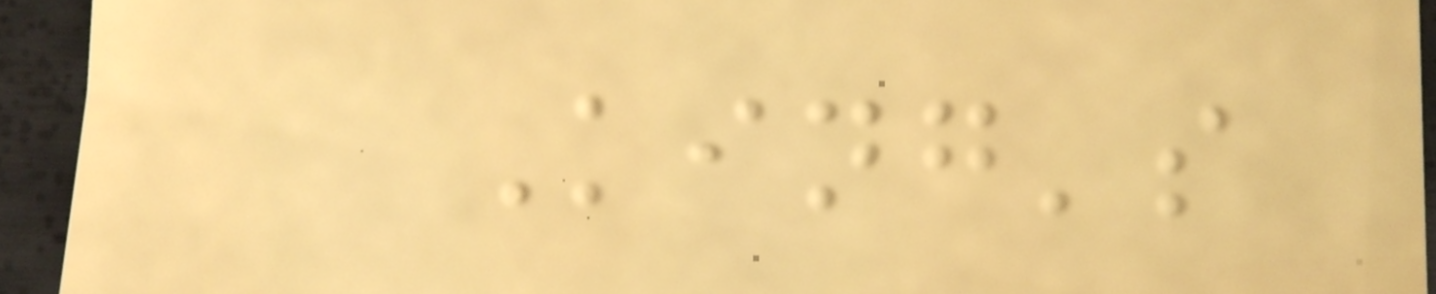King's
